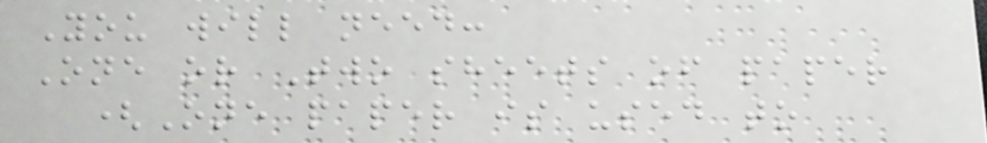You will need:
One or Two sheets of paper
(One paper is used to
